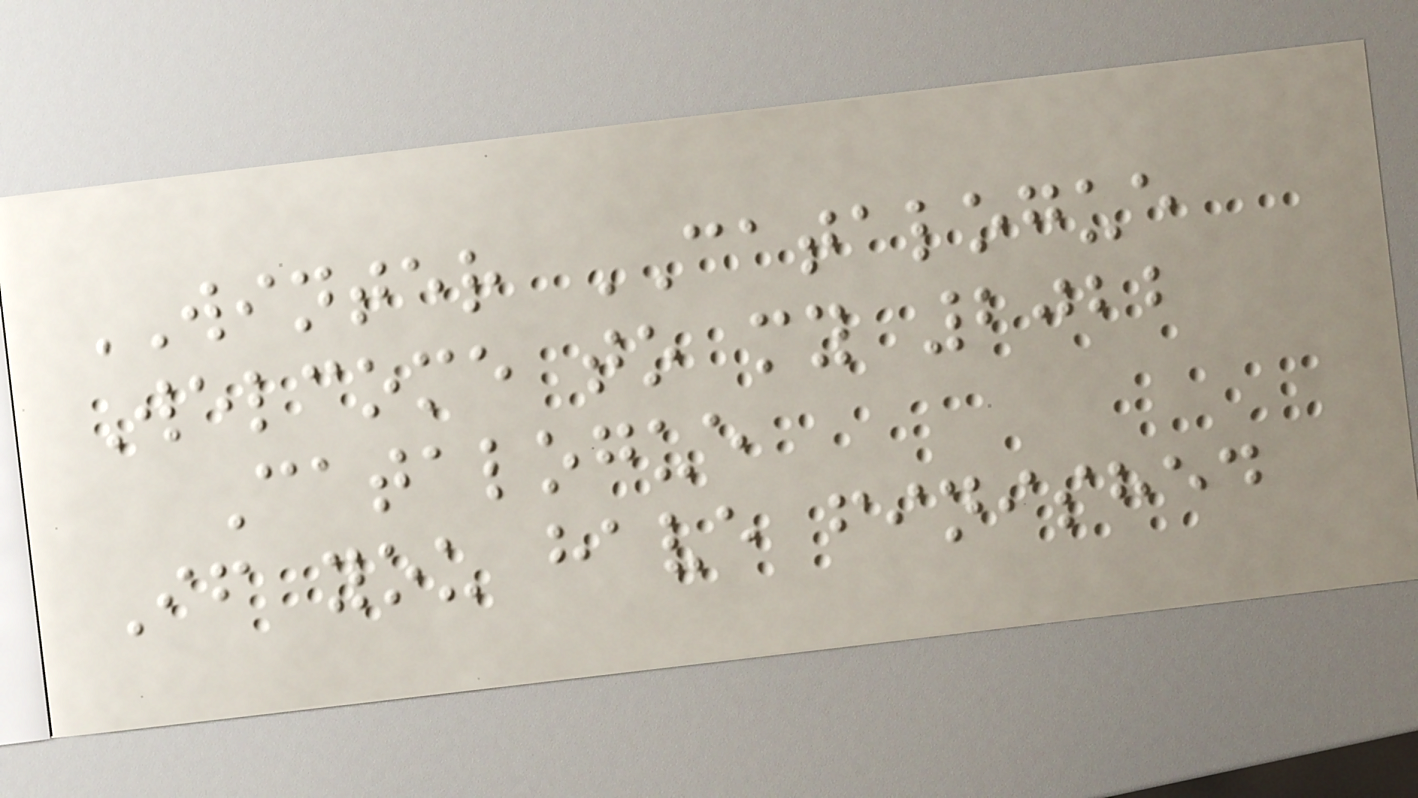WINTER CATALOGUE
Welcome to my 2022
Catalogue
If you have finished
